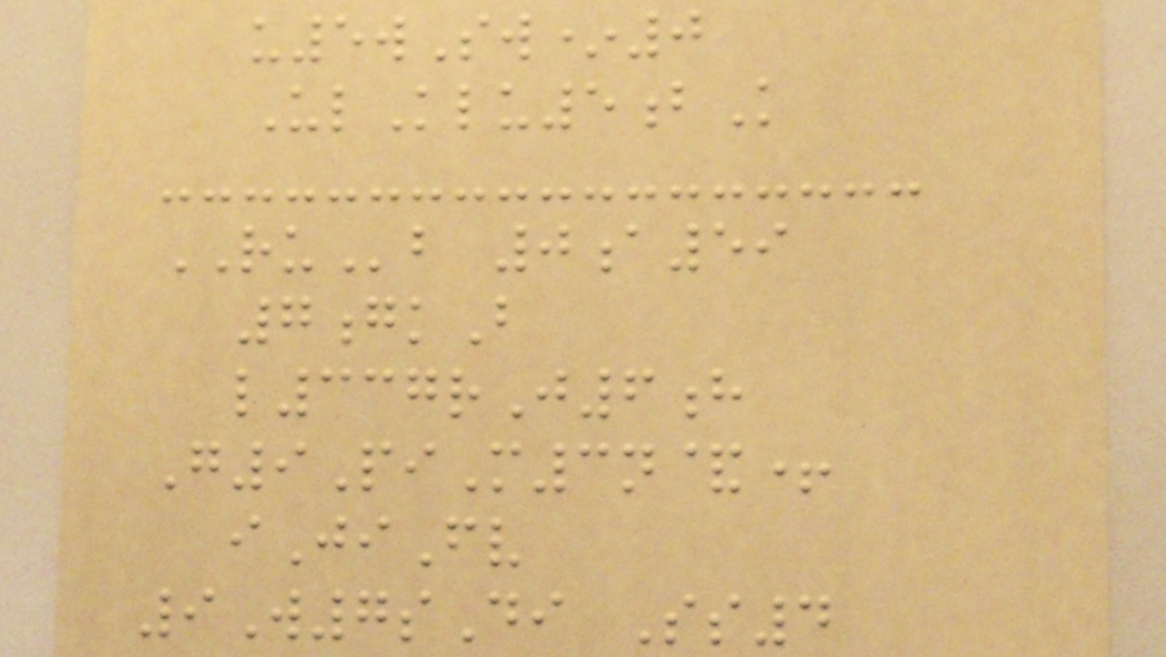u5wSw*0
UlKlu5bK
RUb 0a59
7gkB
l337rJ6h
G9PiM3n&+
iJiFv
9W7sDi Ss4
